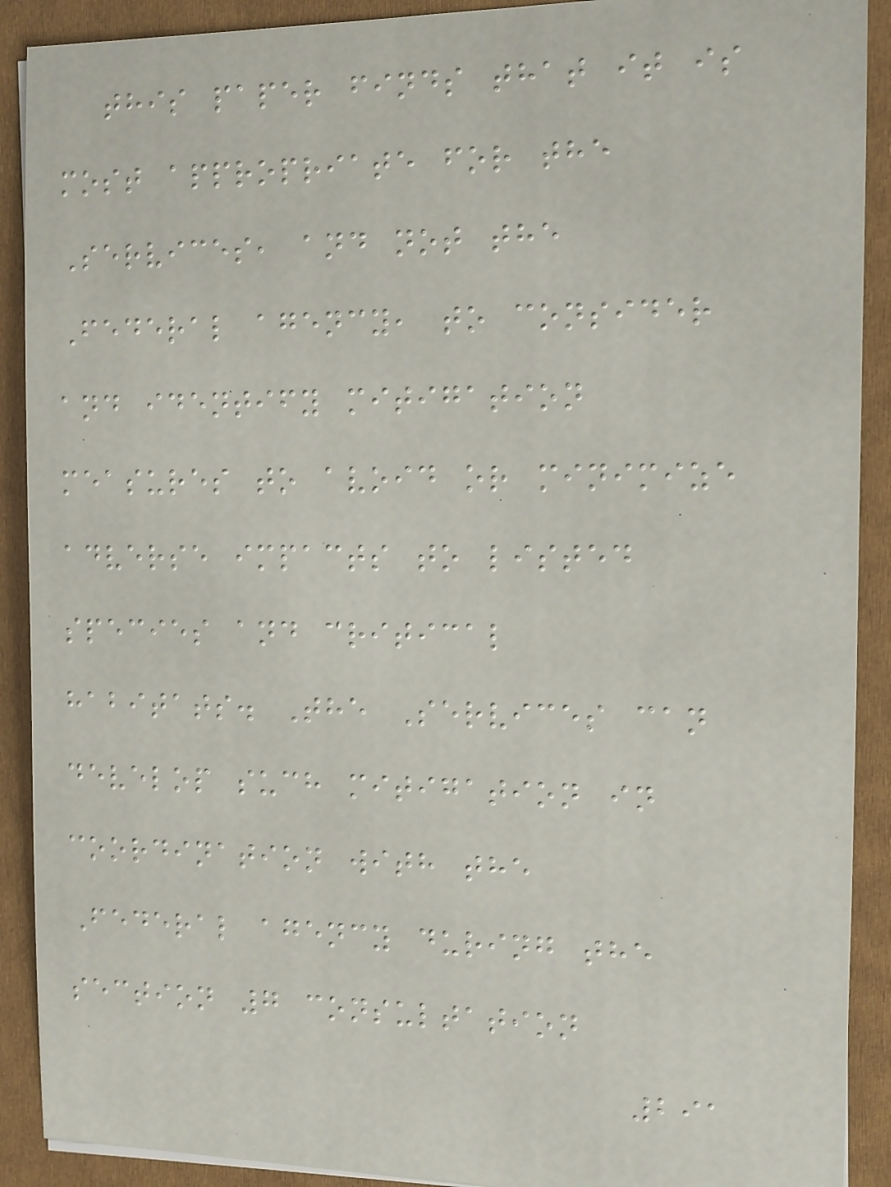this paper finds that it is
most appropriate for the
Services, and not the
Federal agency, to consider
and identify mitigation
measures to avoid or minimize
adverse impacts to listed
species and critical
habitats. The Services can
develop such mitigation in
coordination with the
Federal agency during the
section 7 consultation
291
